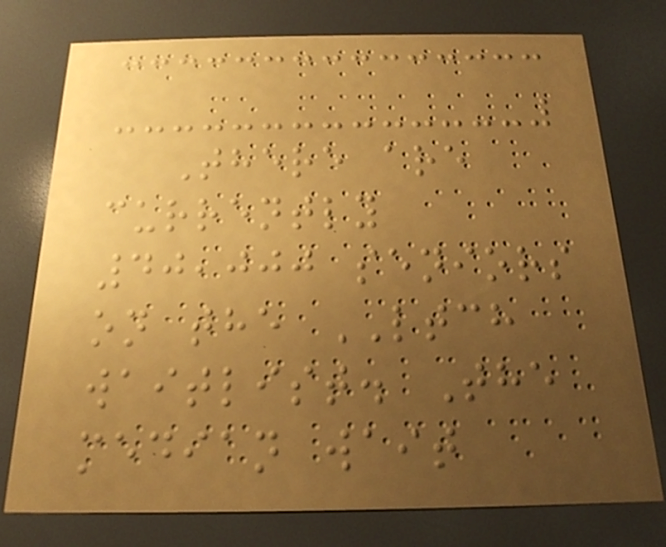There are
currently
40,000 seniors
on the LTCH
waitlist. The
median wait
